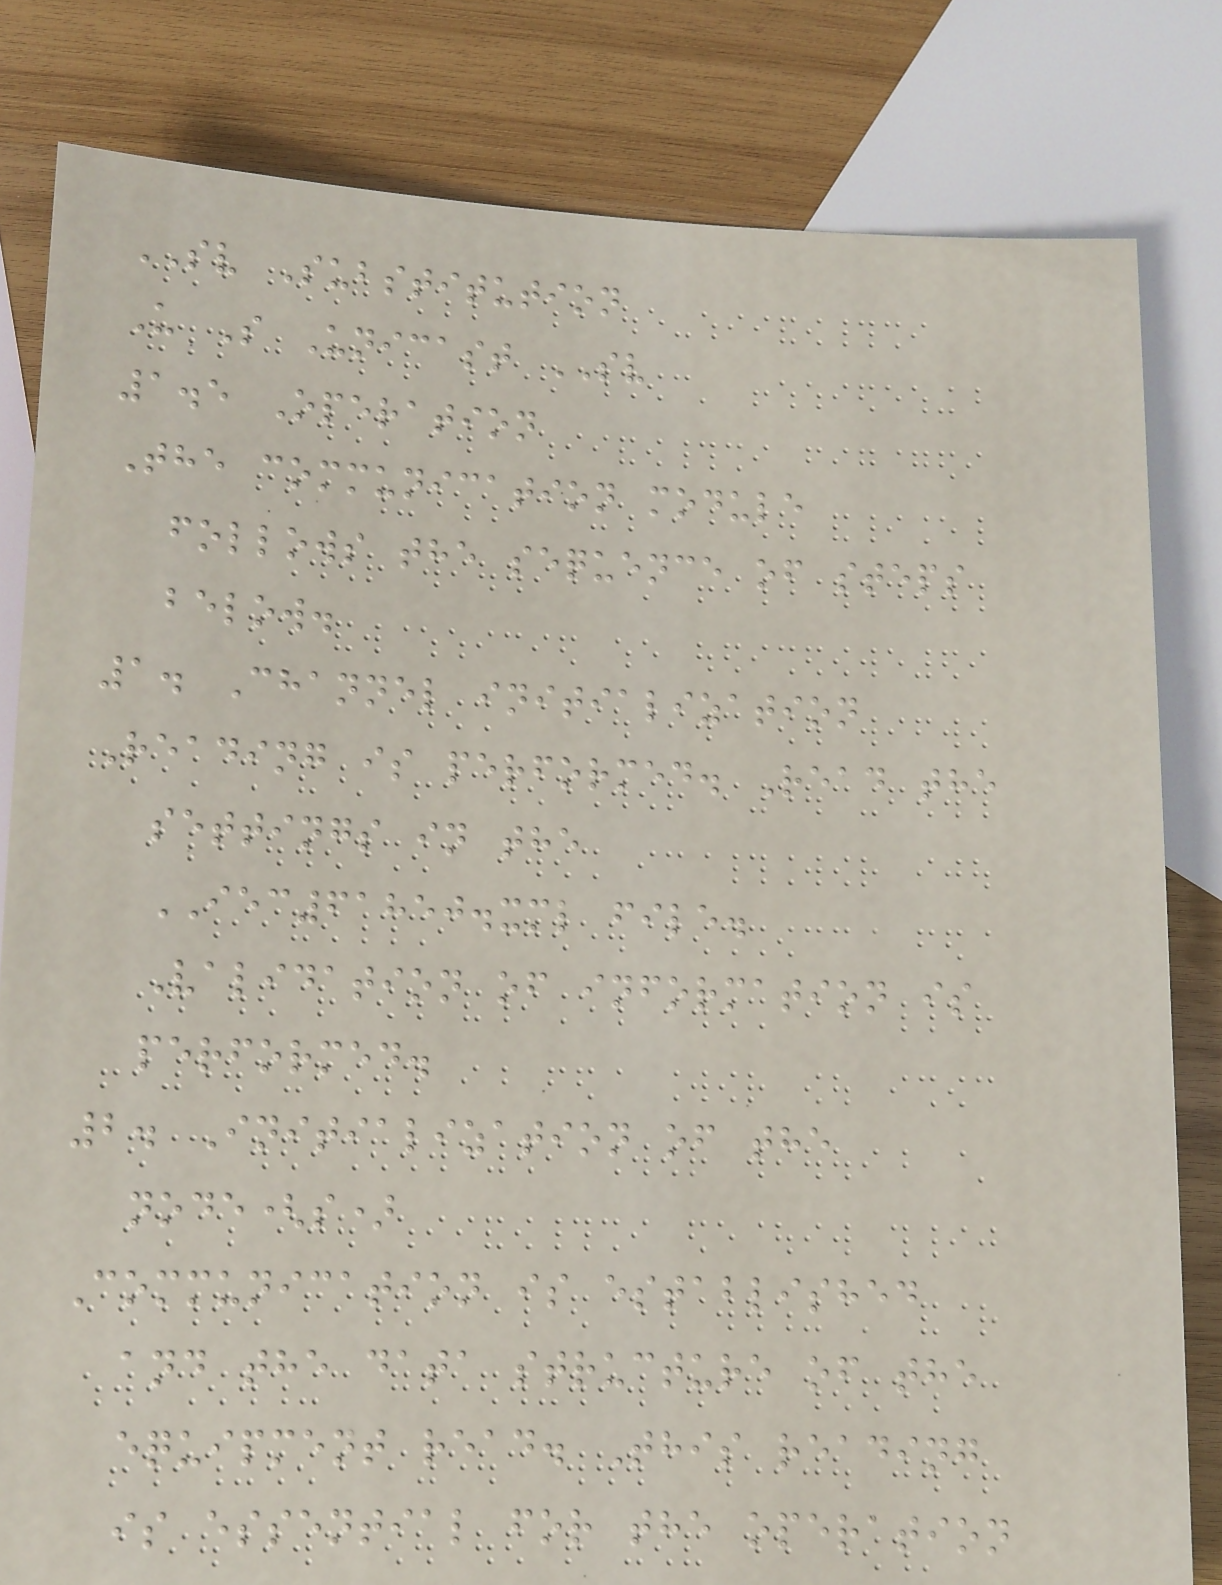SV Substitution
U S Unicast SV
1.5 Operation
The communication module
follows the sequence of steps
below.
1. Channel initialization
Reading is performed. Read the
settings in the
IEC61850.xml file.
Validation of information is
performed.
2. Initialization of the
node(s)
Communication is established
and the data structure of the
equipment read. This reading
is essential for the operation
